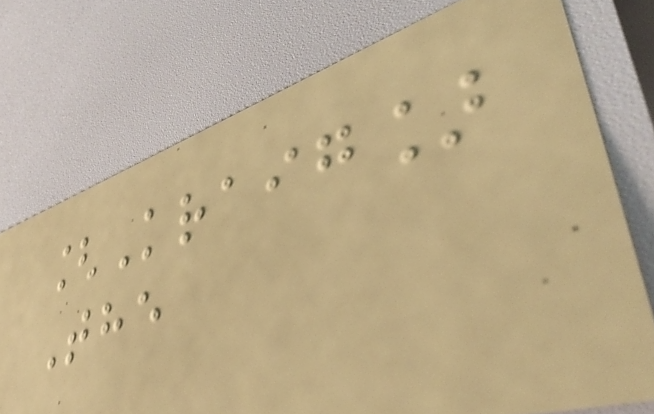[Kraig]
The
